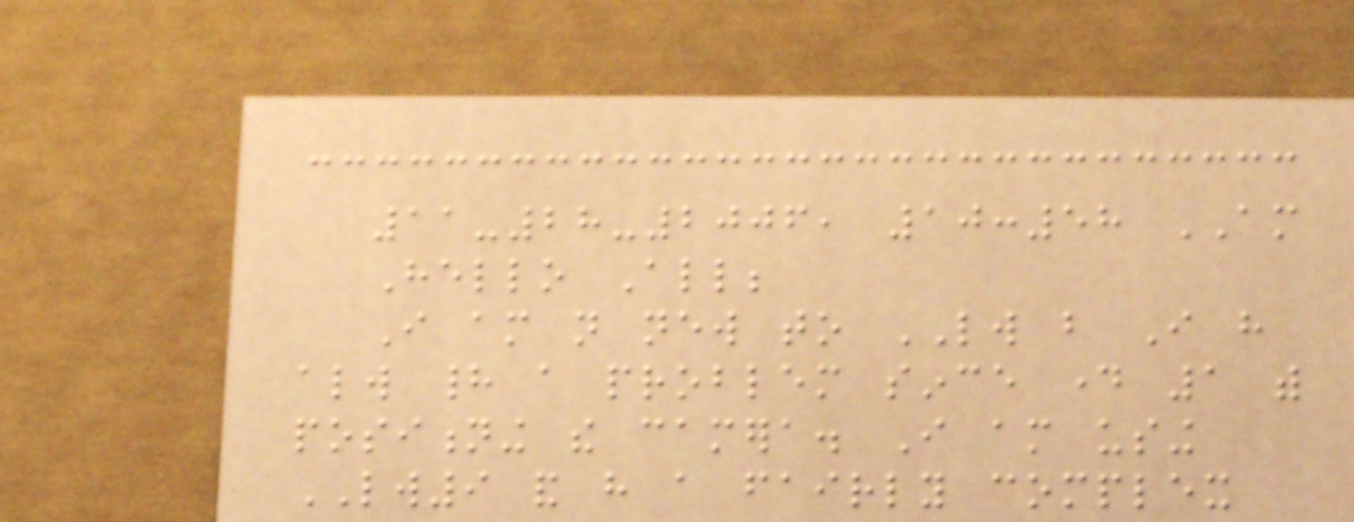11-28-2006, 10:58 AM
Hello All;
I am not new to LW but I have
always had a problem since day 1 with
positioning the camera. I am using
LW9 and have a fairly complex
